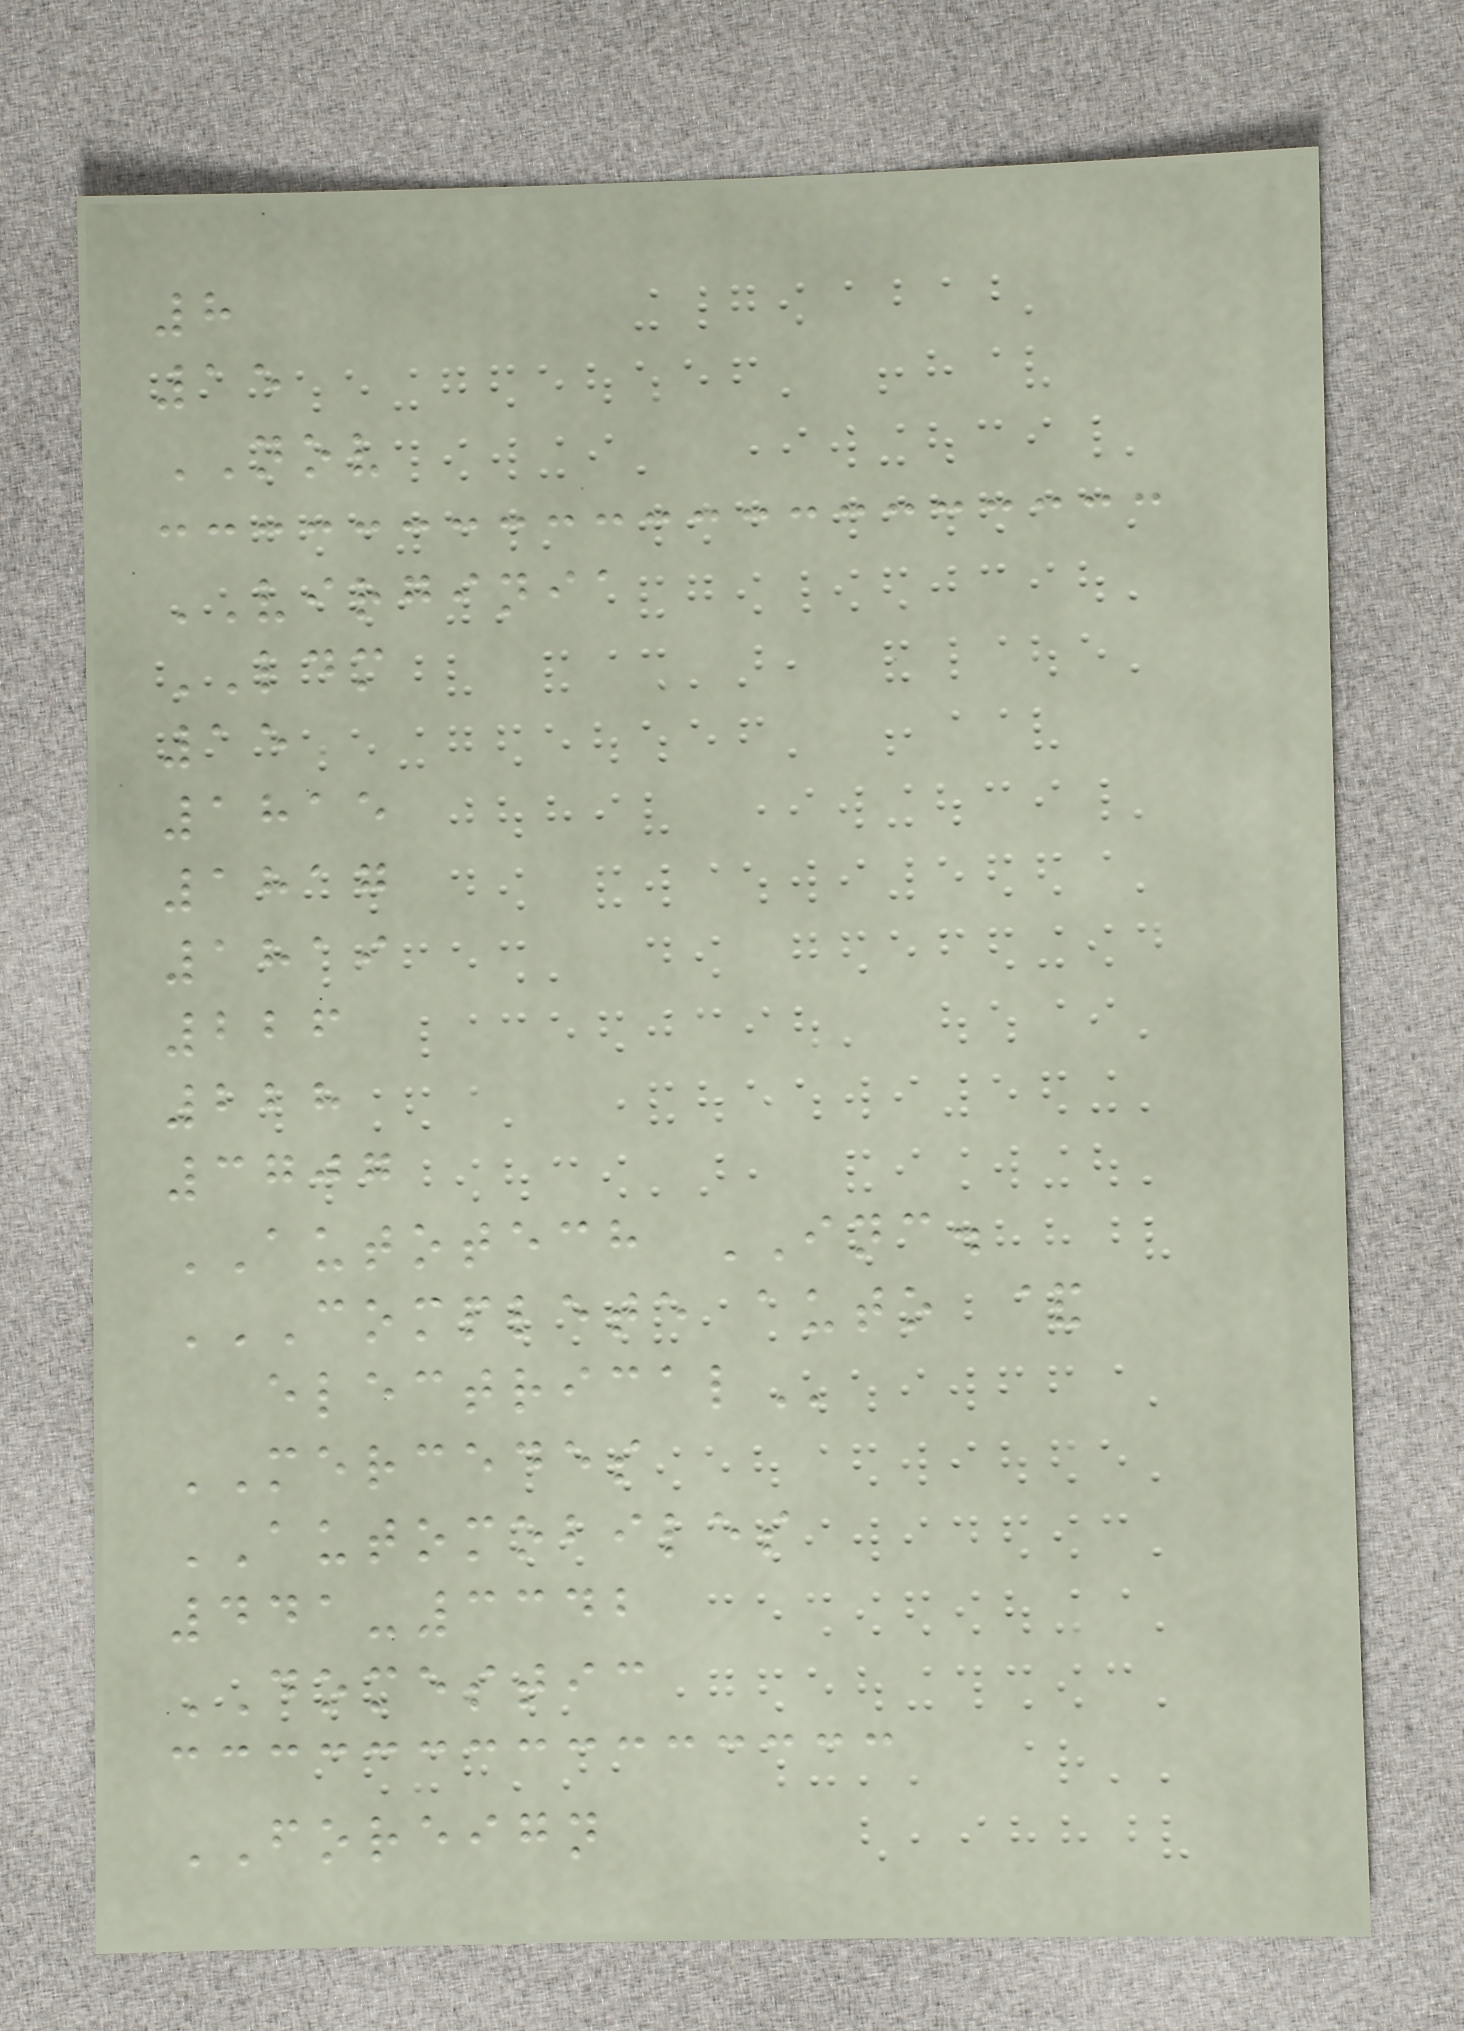8
15
NOV
VIRGINIA
LDM
15
1815
1817
1819
226
228
3707
AUTOTECH INC.
COMPLETE AUTO &
ELECTRICAL
MERCEDES
AUTOMOBILES
441-3342
DOMESTIC
FOREIGN
